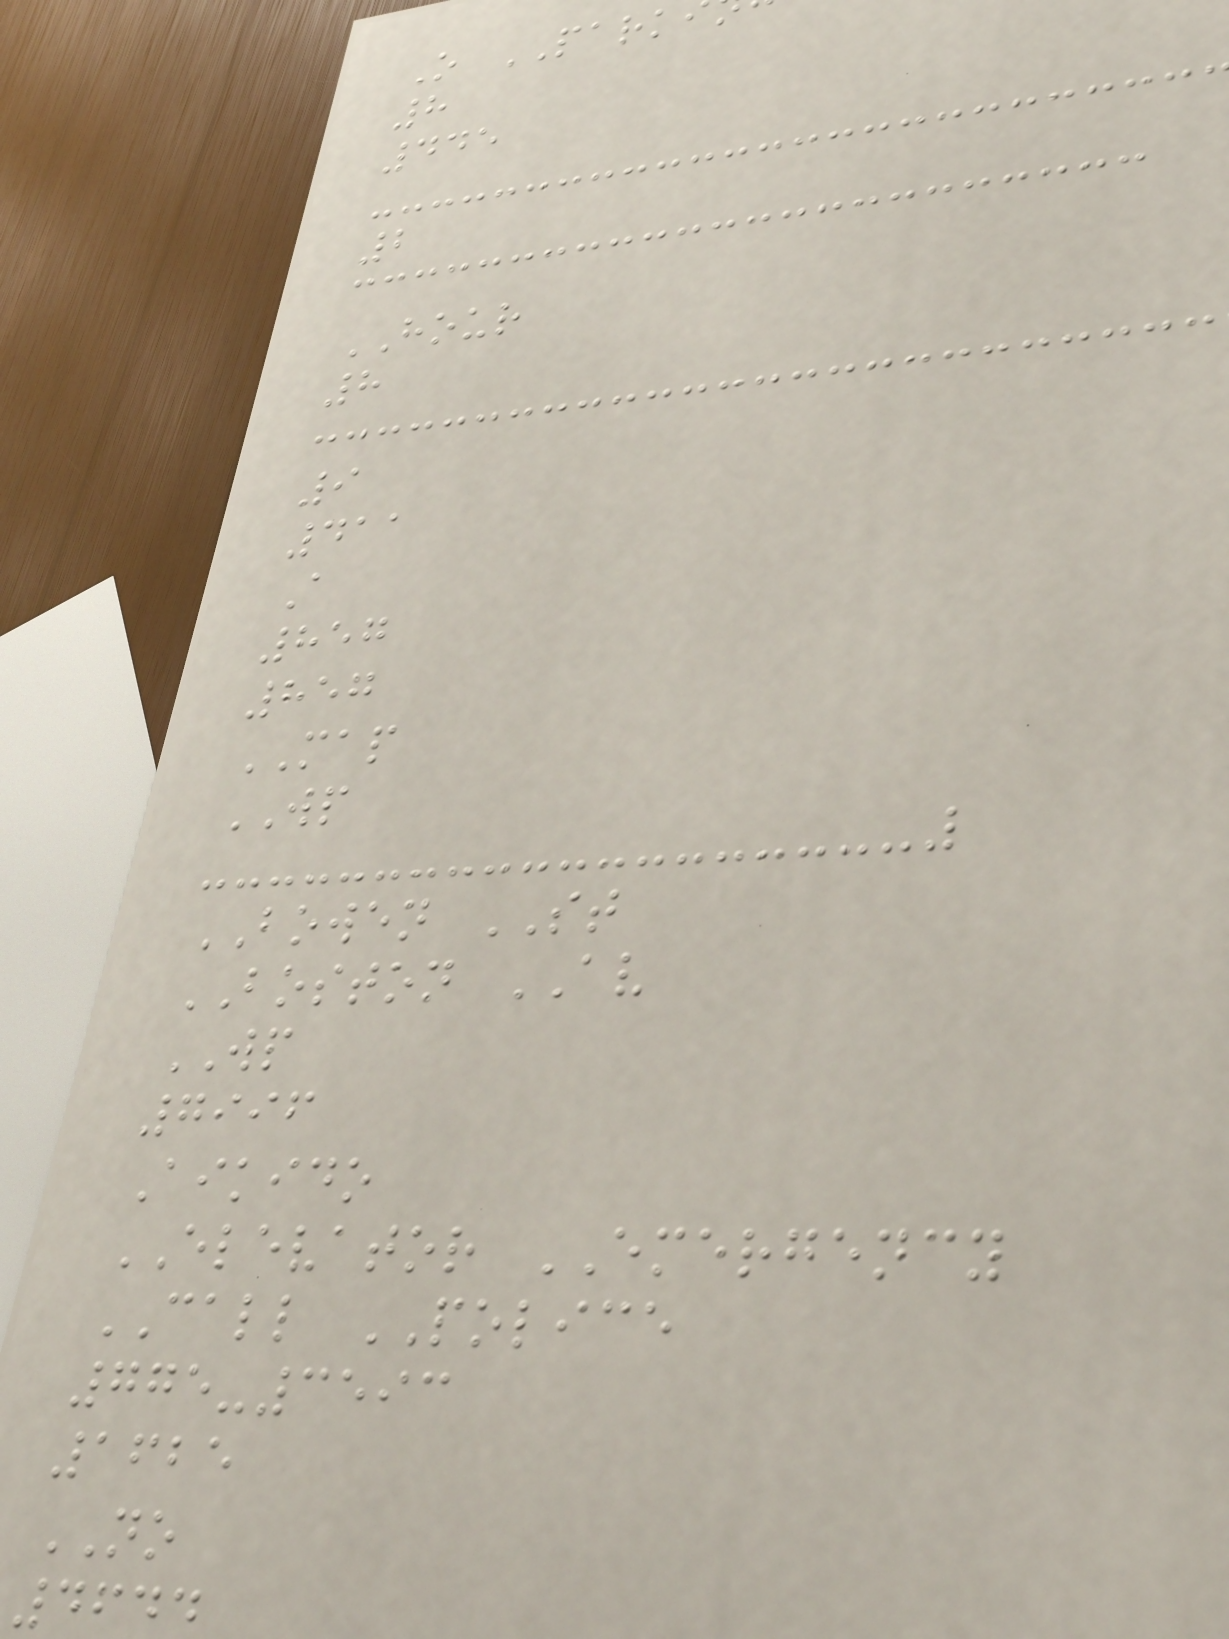O PARK
8
445
2
HOUR
8
9
411
A
857
857
MAP
WP
BOWEN ST
BOSTON AV
WP
7996
Aikido
ELEVATOR EMERGENCY
CALL POLICE
775-3593
1625
NO
464
